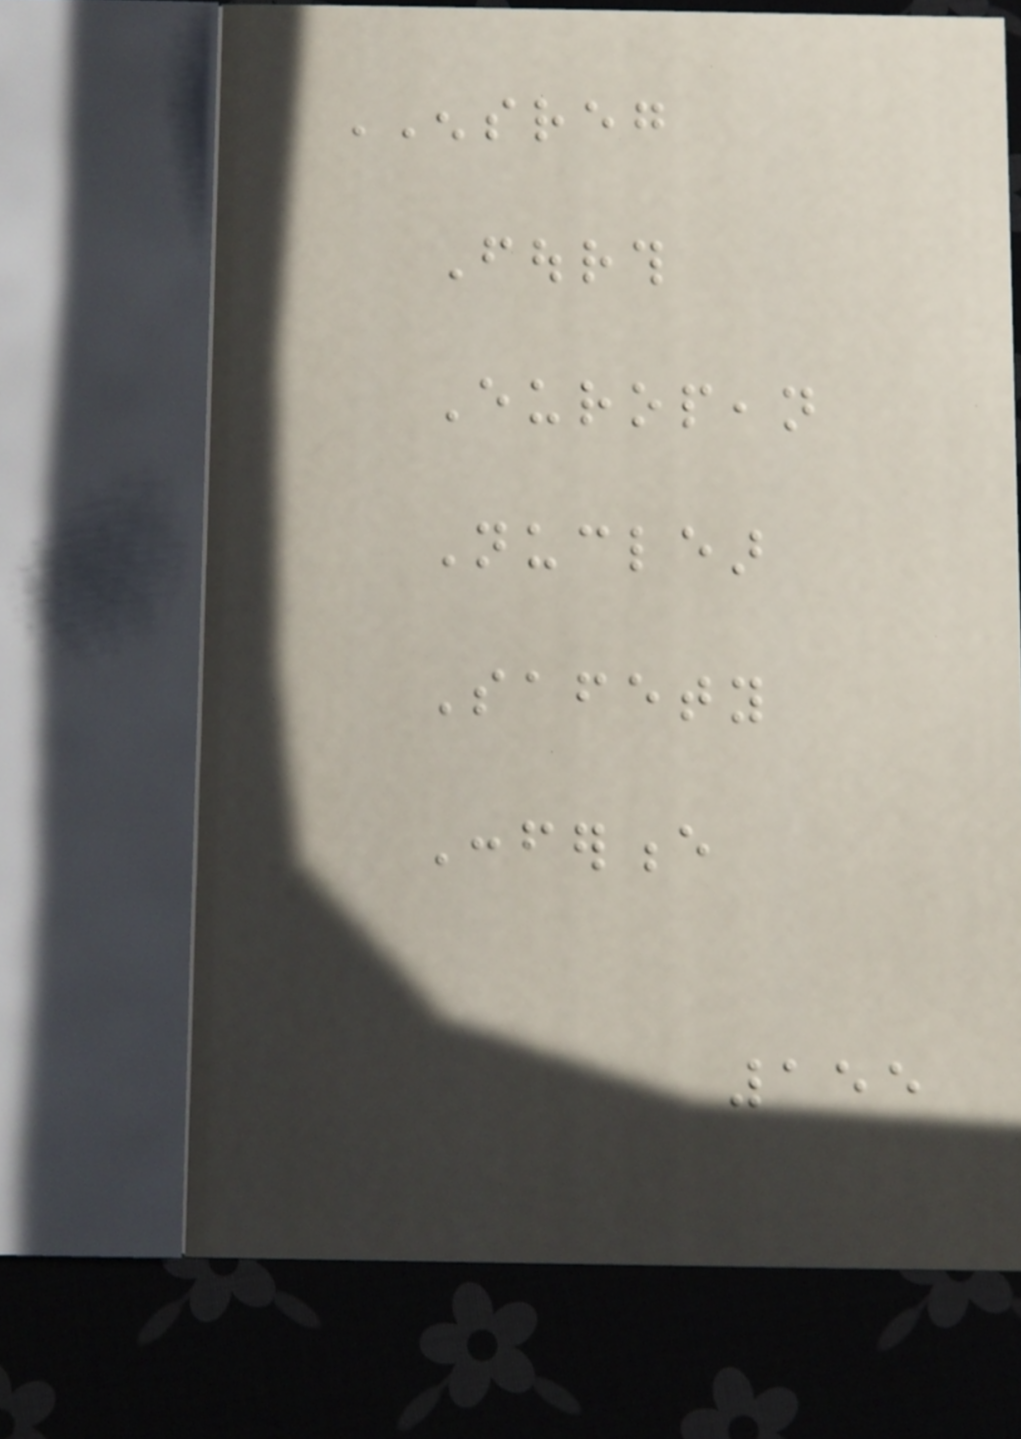ENSREG
Fourth
European
Nuclear
Safety
Conference
155
